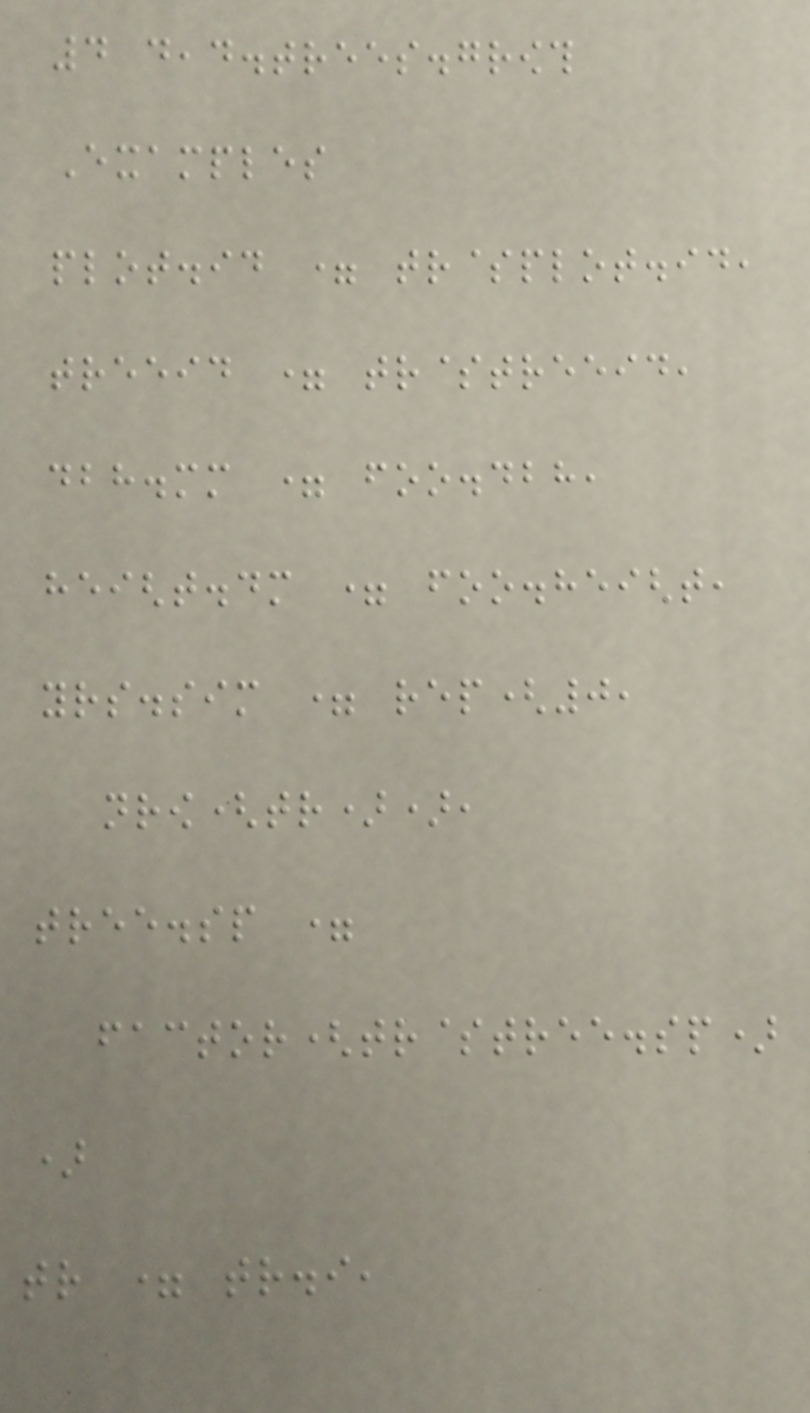4 dead.trees.growth
Examples
plot.id = tr$plot.id,
treeid = tr$treeid,
dbh.mm = foo.dbh,
height.dm = foo.height,
yrs.sim = rep(0,
nrow(tr)),
tree.sp =
factor(tr$tree.sp)
)
tr = tr.i,
